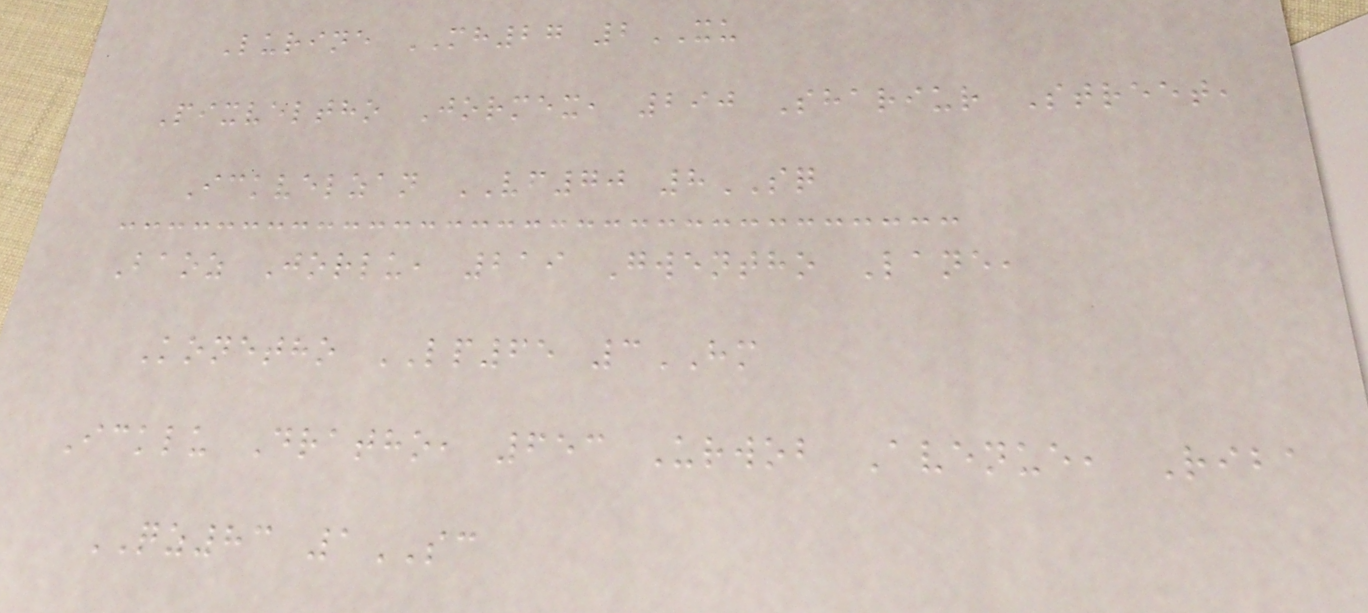Lurine MH27 2XU
Pixveltho Jormex, 290 Shariur Street,
Ickvelzan VF70 8SQ
Baoz Jorlu, 219 Gwentho Lane,
Konetho LP65 3HM
Icklu Dratho, 653 Urwob Avenue, Riba
QZ83 1SC
